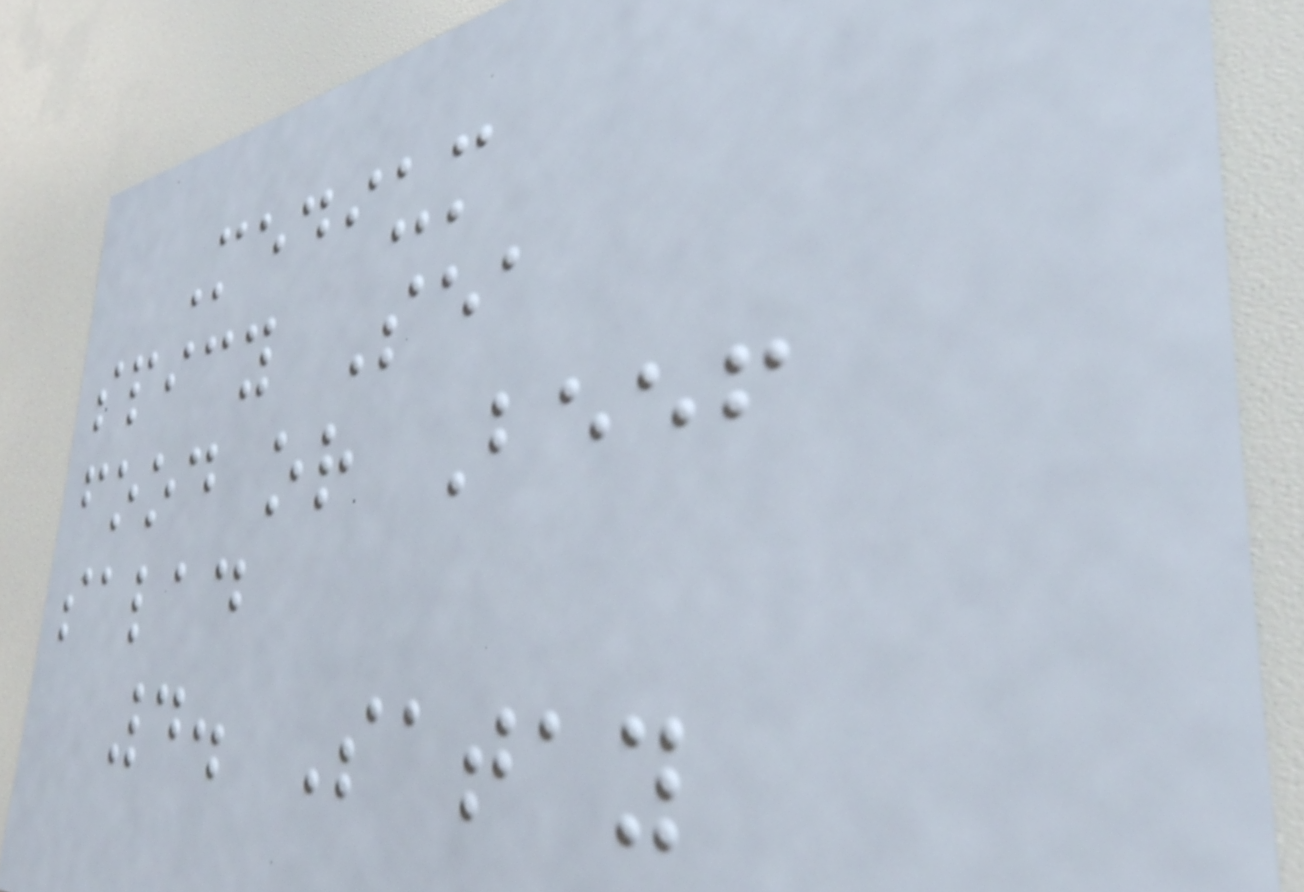Medium
spicy Sea
food or Beef
salad
4. Satay
